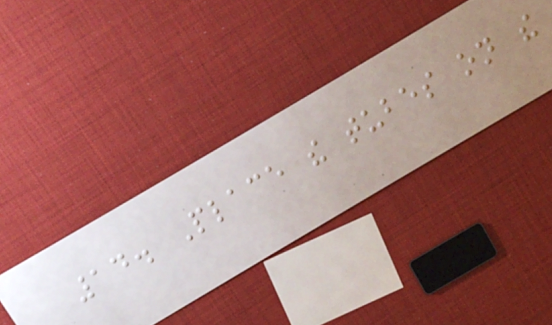14. Place the tubes on the
